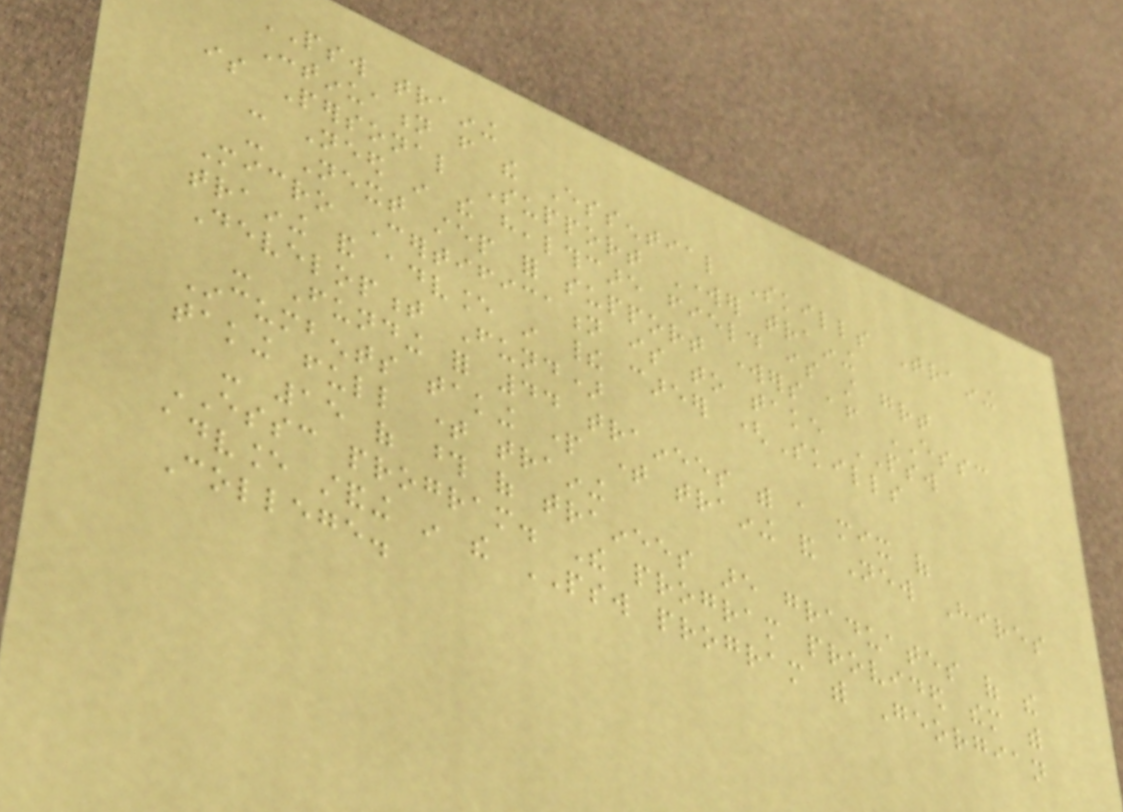PSW training
Continuation from the Essential Skills Training
is Personal Support Worker training
- Need in the healthcare field is still great
- Next step for support workers after ESSC
Micro Certification is to take PSW
training and advance in their career (Skills
Development Fund)
- Funding for 44 trainees with a mix of
Incumbents taking part time training and New Hires
taking full time training
- 15 of those of trainees are graduates of the
ESSC program. The program provided them with
advance standing in the PSW program with Georgian
College.
